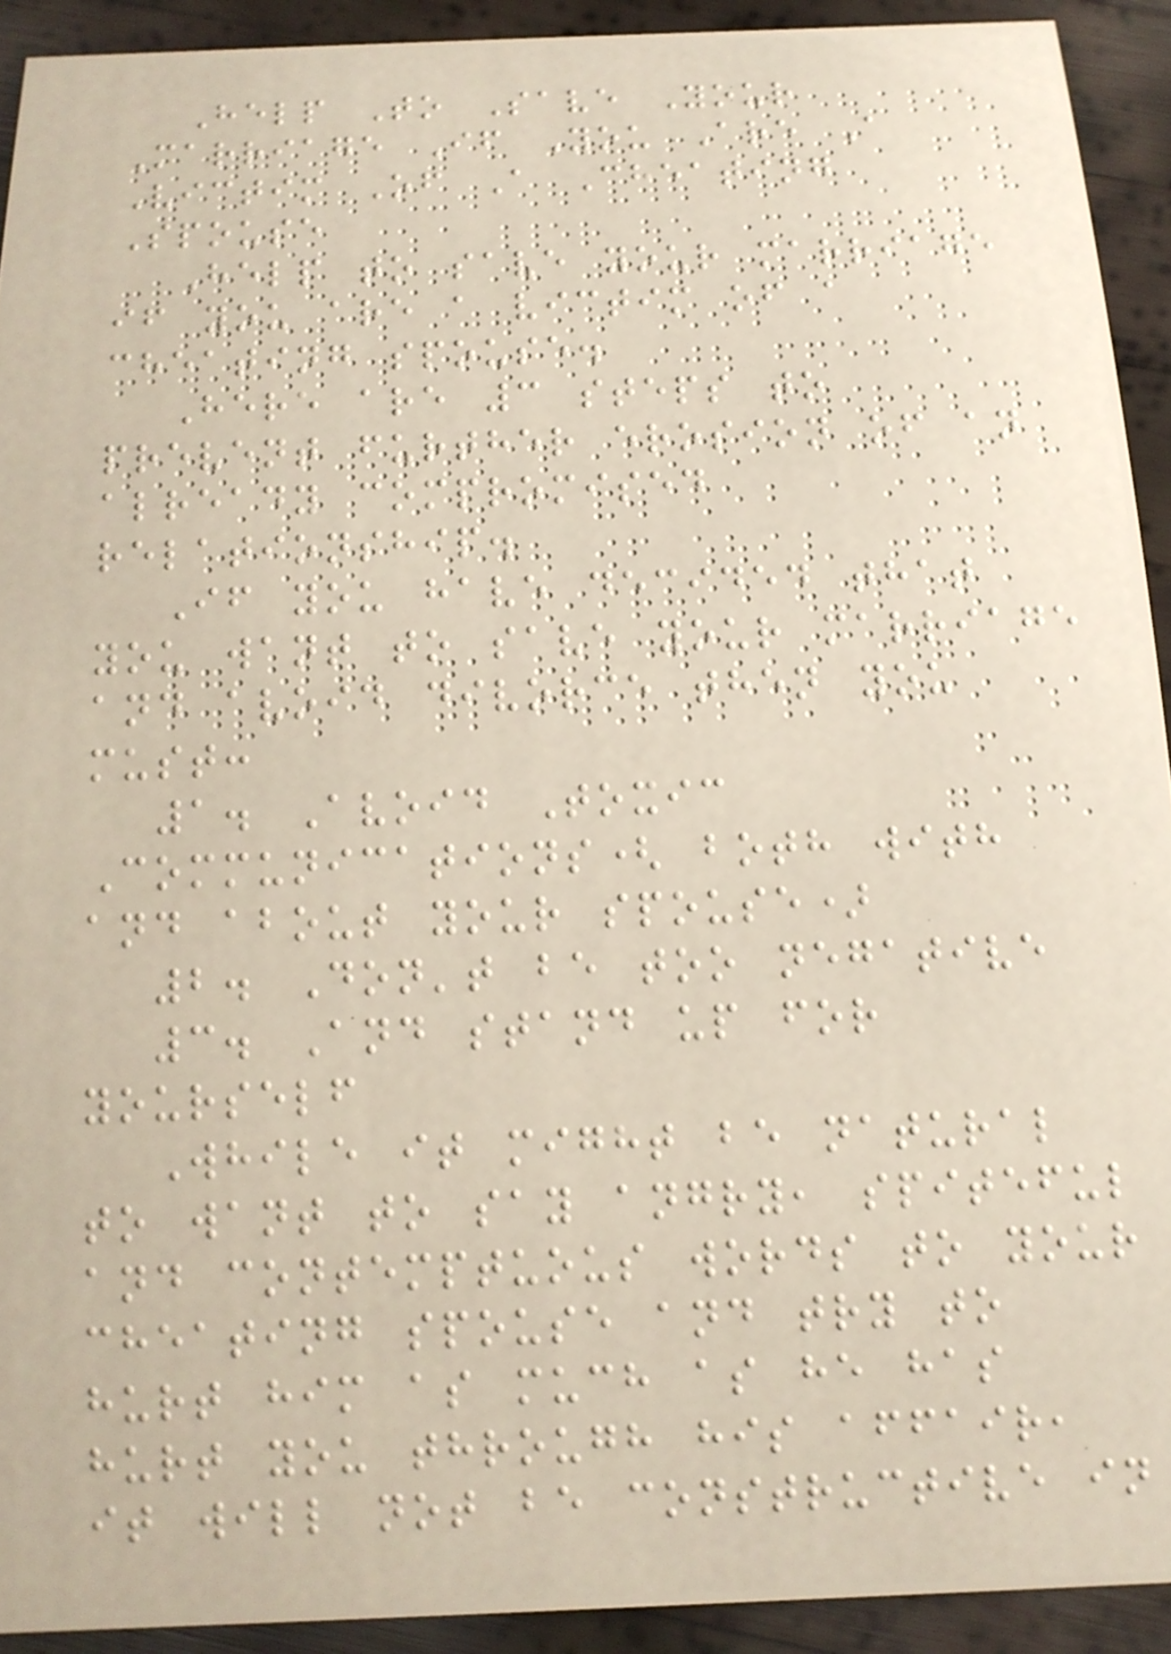Help To Save Your
Marriage If You Are A
Victim Of A Cheating
Spouse
Help to save your marriage
if you are a victim of a
cheating spouse.
Here are 3 steps to
prevent further erosion of an
already compromised
relationship.
If you have decided that
you want to save your marriage
and avoid divorce then you
must:
1. Avoid Toxic
Communications( both with
and about your spouse)
2. Don't be too negative
3. And stand up for
yourself
While it might be natural
to want to say angry, spiteful
and contemptuous words to your
cheating spouse and try to
hurt him as much as he has
hurt you through his affair,
it will not be constructive in
